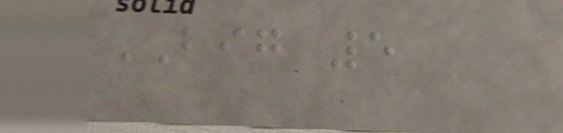BIG 5
